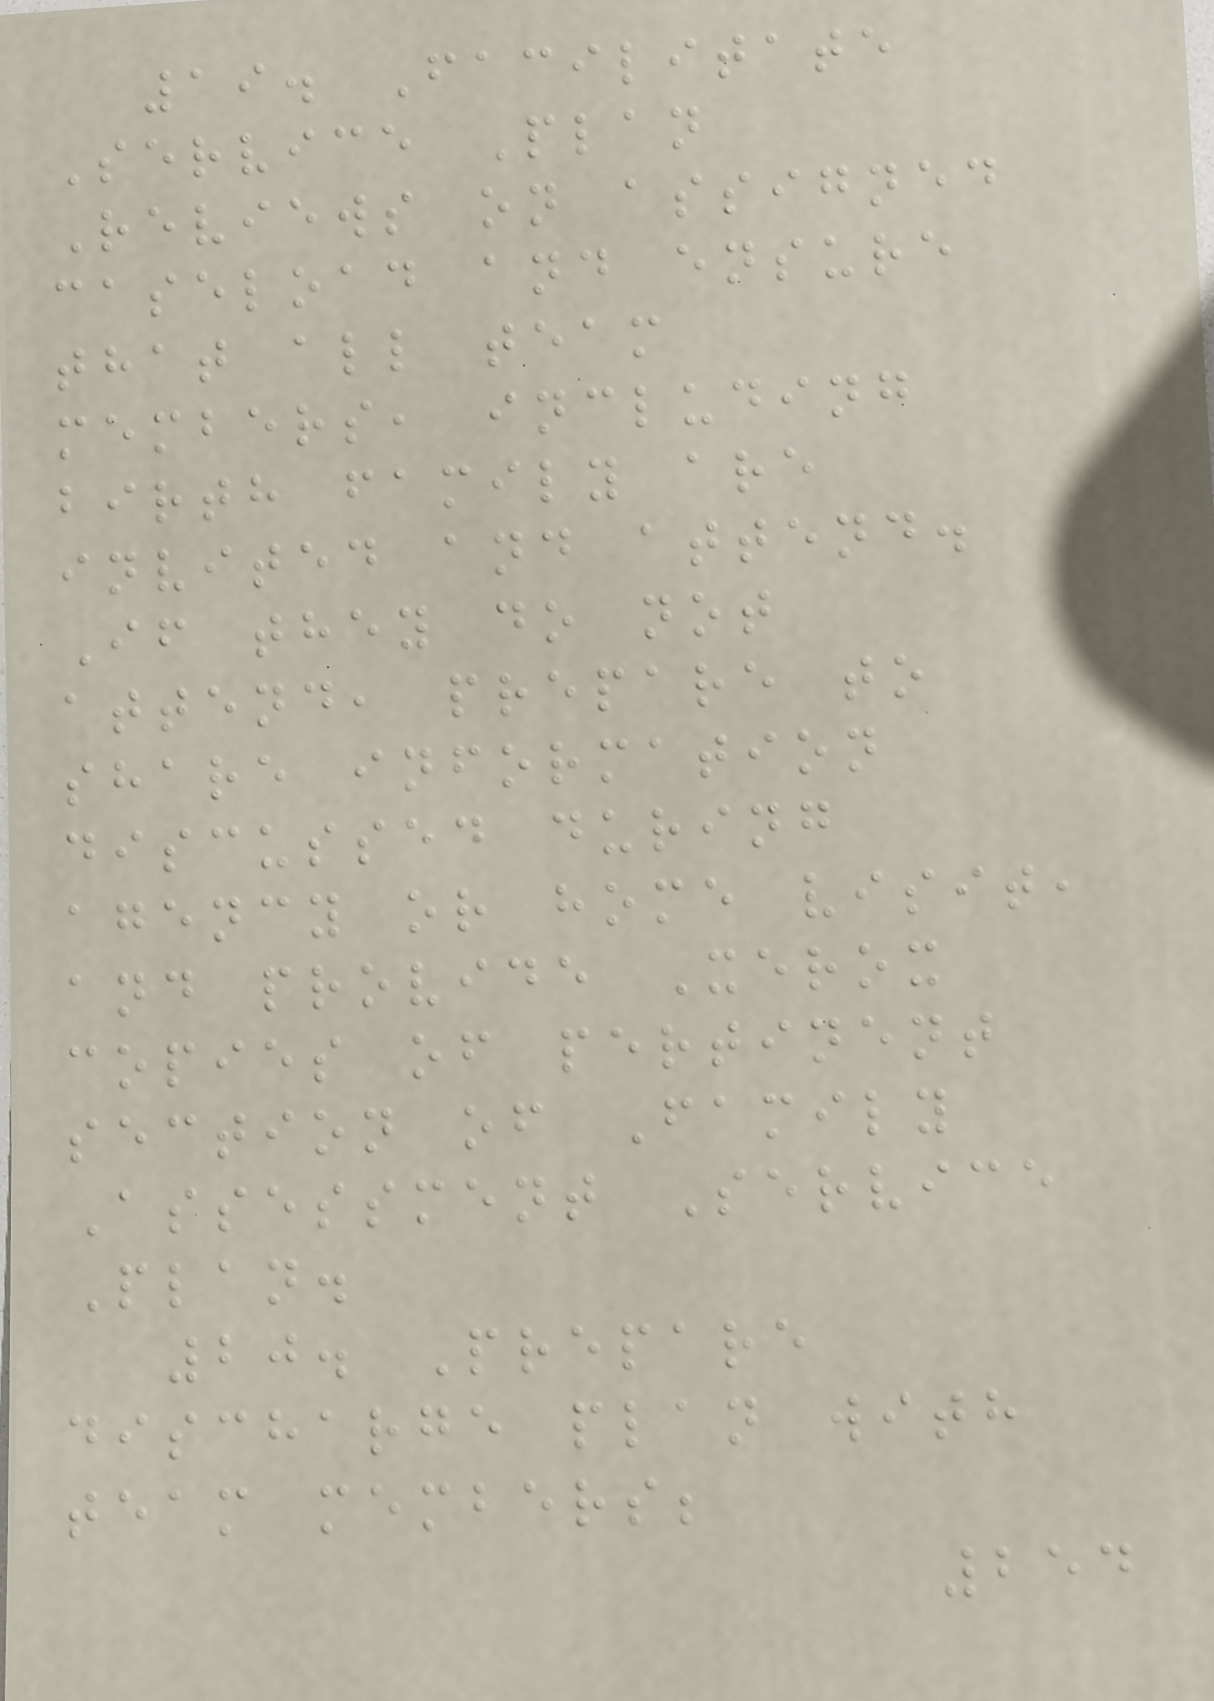19. Facilitate
Service Plan
Reviews on assigned
caseload and ensure
that all team
members, including
birth family are
invited and attend.
If they do not
attend, prepare to
share information
discussed during
agency or home visit,
and provide Xerox
copies of pertinent
section of Family
Assessment Service
Plan.
20. Prepare
discharge plan with
team members;
254
